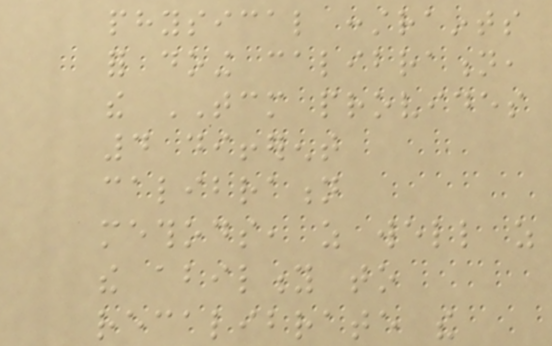physical constraints
for doing calibration,
the TCM provides
4 different
calibration
methods, as well as
the ability to
recalibrate the
